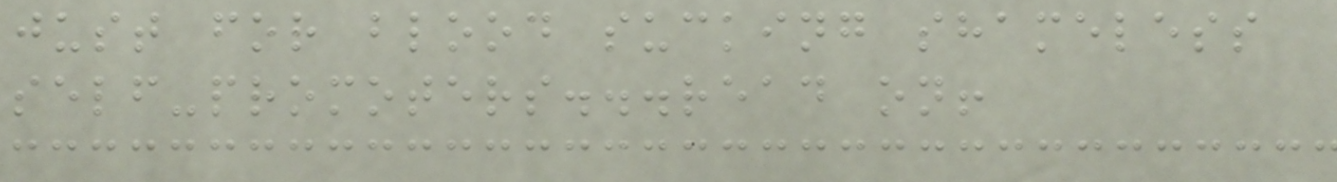just for blood sucking shameless
self-promoters...read on!
